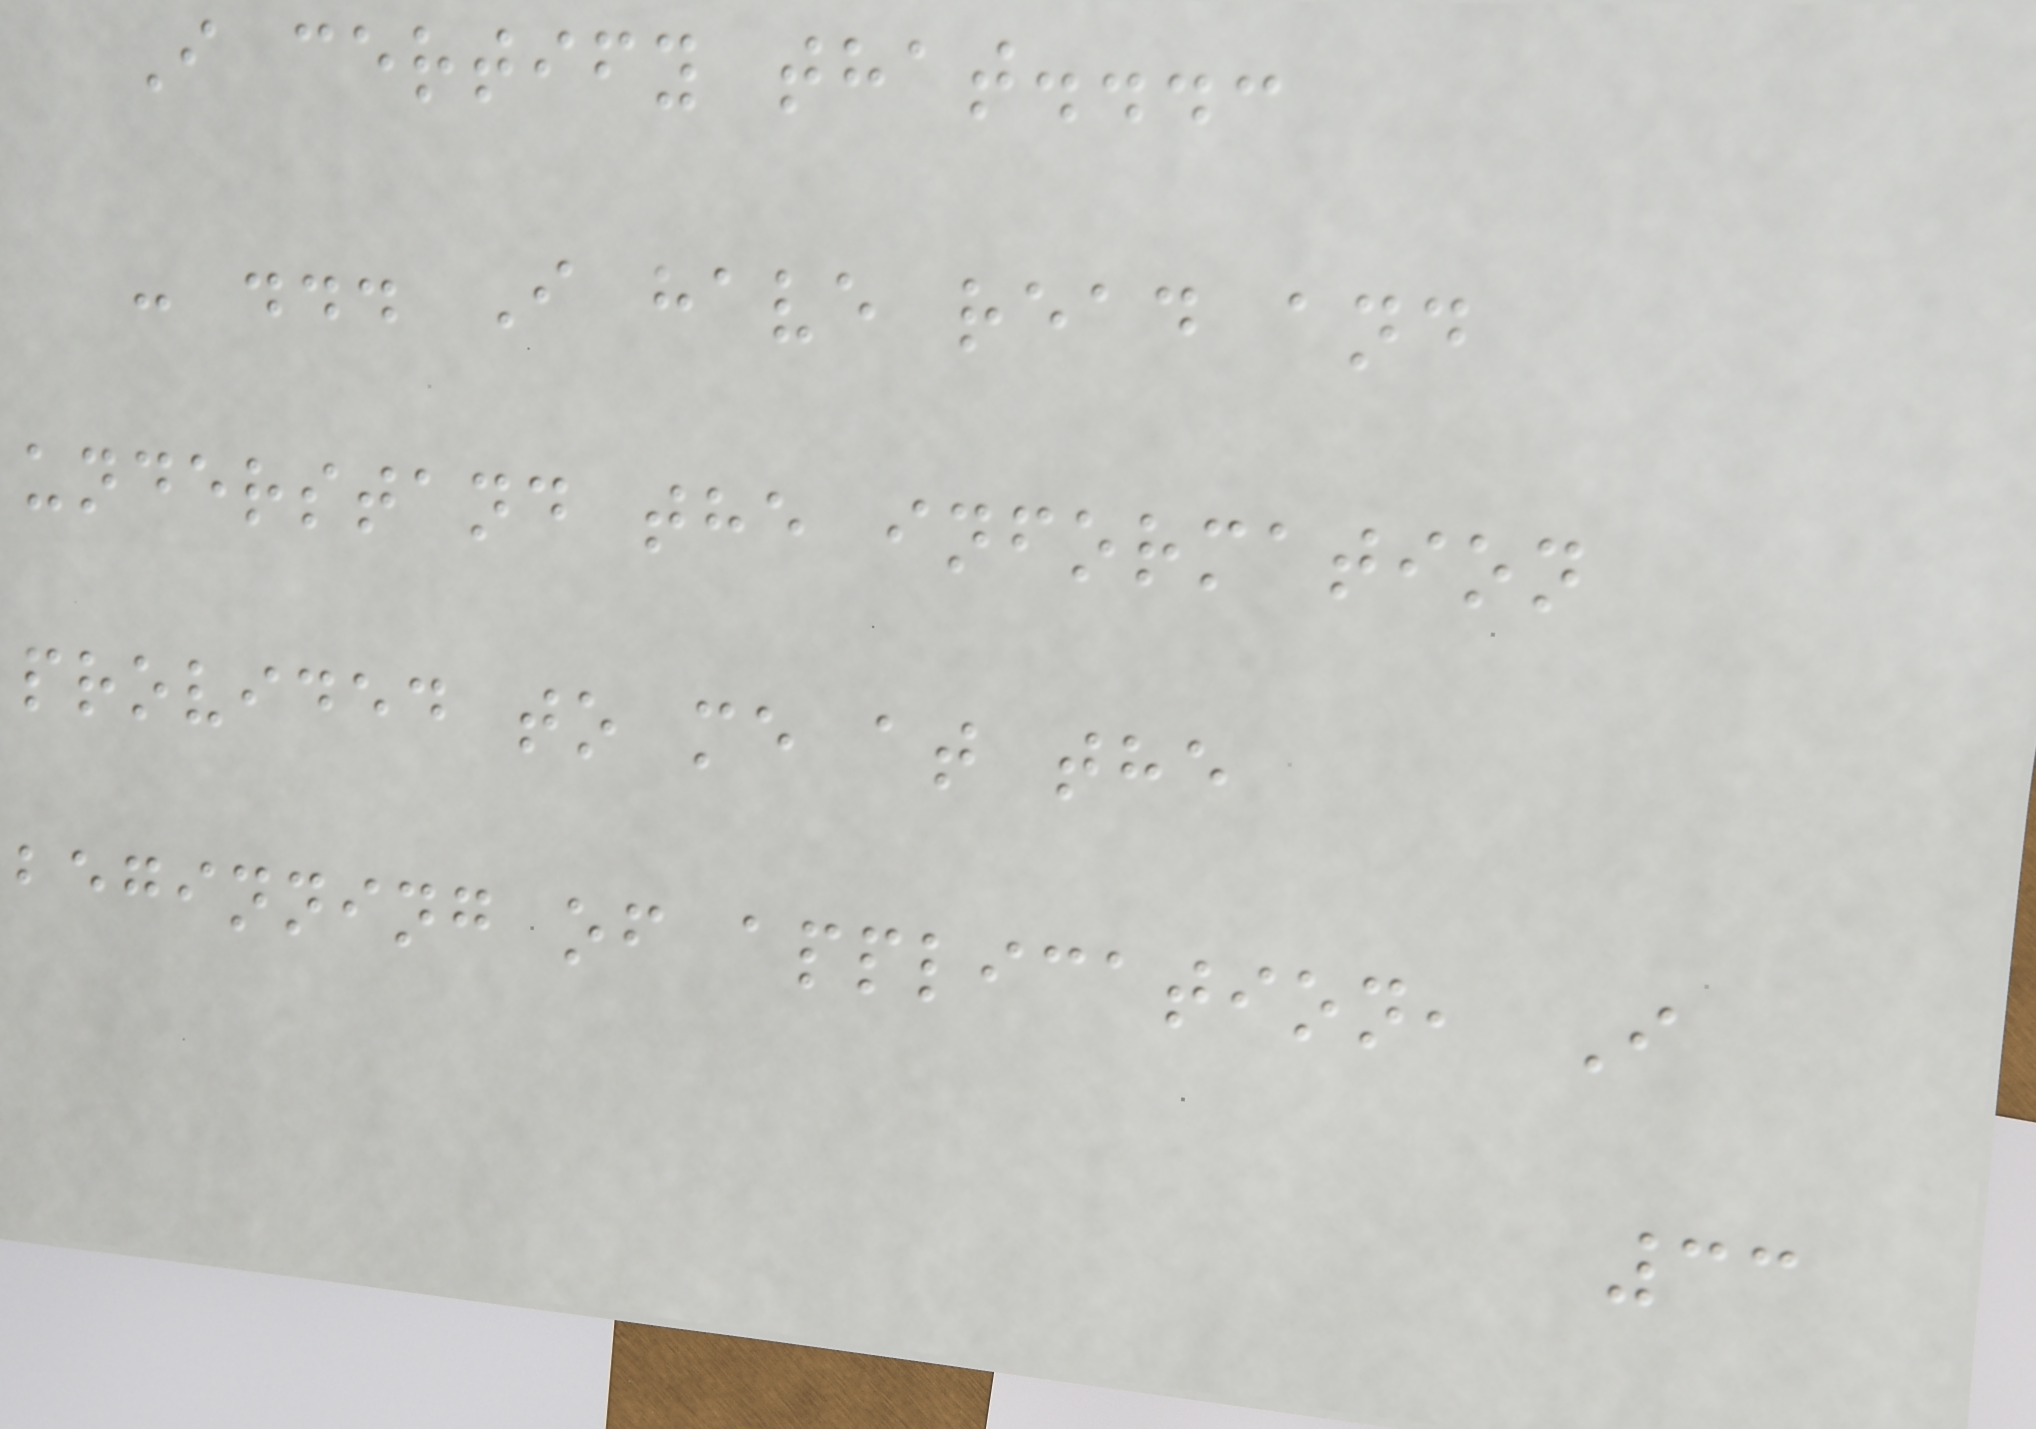I certify that...:
- ... I have read and
understand the information
provided to me at the
beginning of application, I
33
